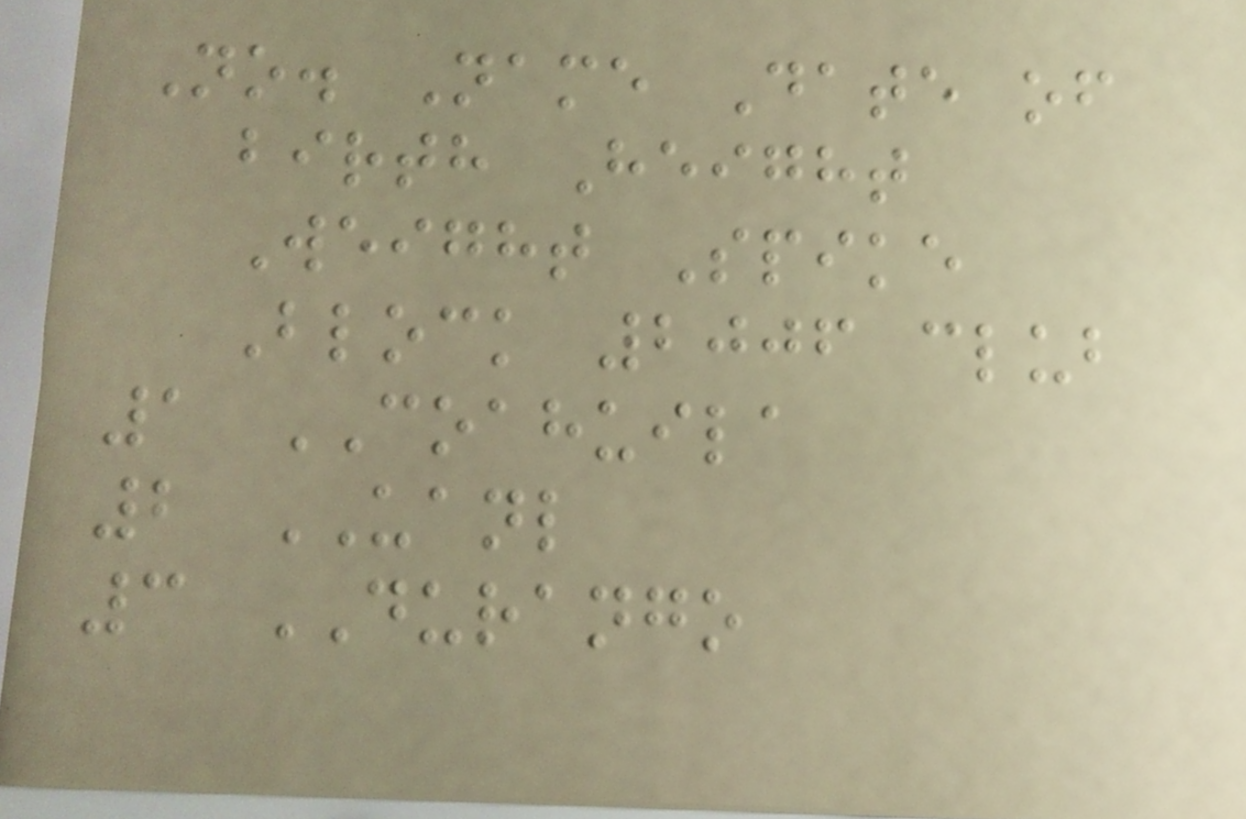No. Name Date of
birth Height
Weight Spike
Block 2006 club
1 COAHUILA
2 UANL
3 DURANGO
